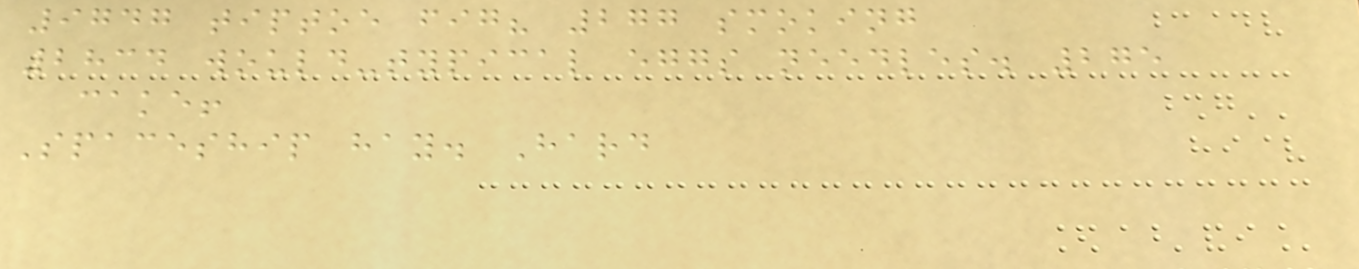9747 tiptoe fig? 277 smoking
2834 would-typical eggs needles. 275
cake!
Spaceship hay. Hard
